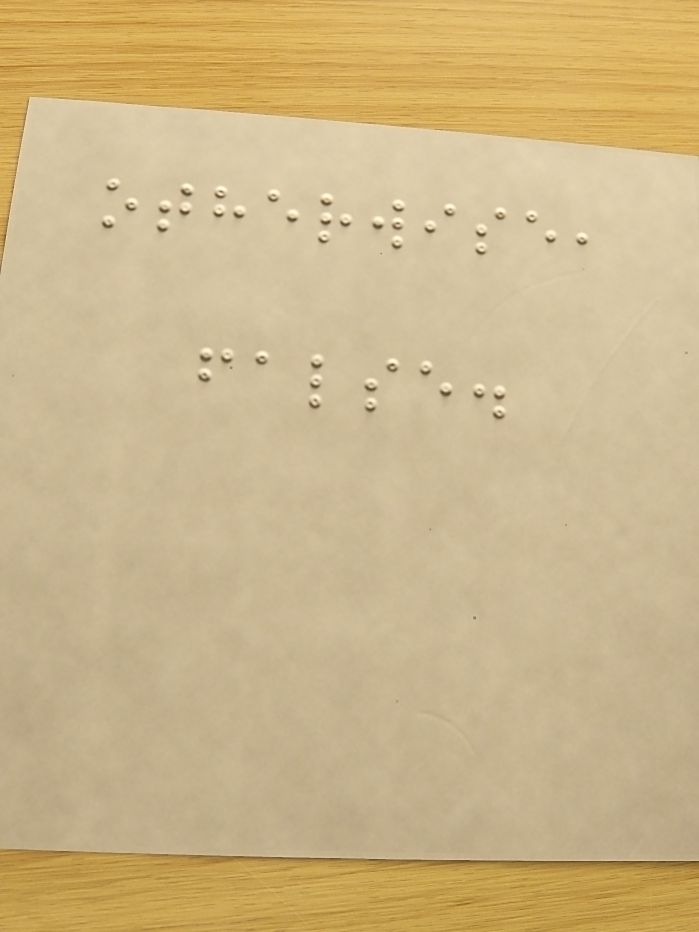otherwise,
false.
